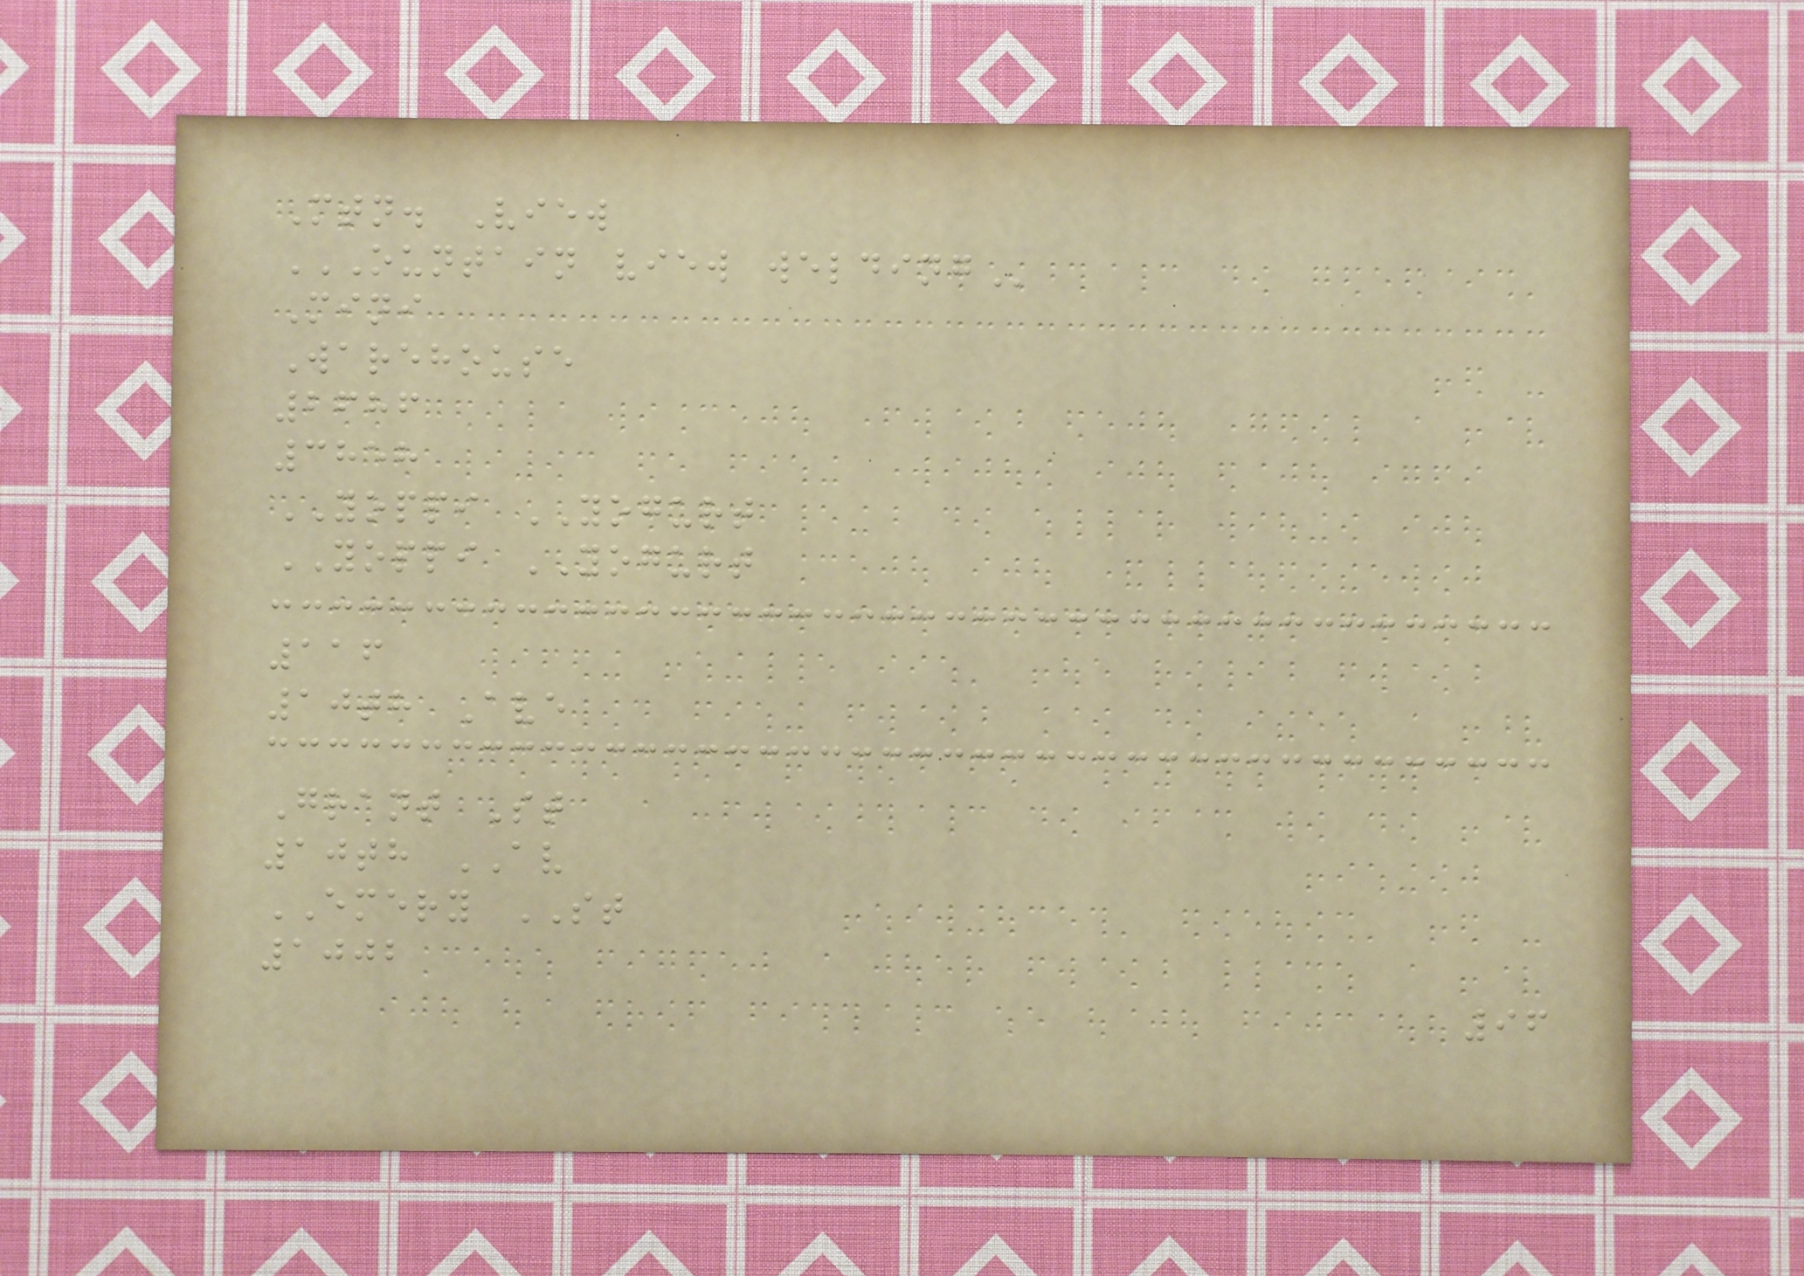Mtn. View
OUNTAIN VIEW WELDING
Mini
Warehouse
2686
3858
YOPPI YOGURT
YOPPI YOGURT
116
10th Ave
Grant St
10th AV
EMERY ST
1002
96
